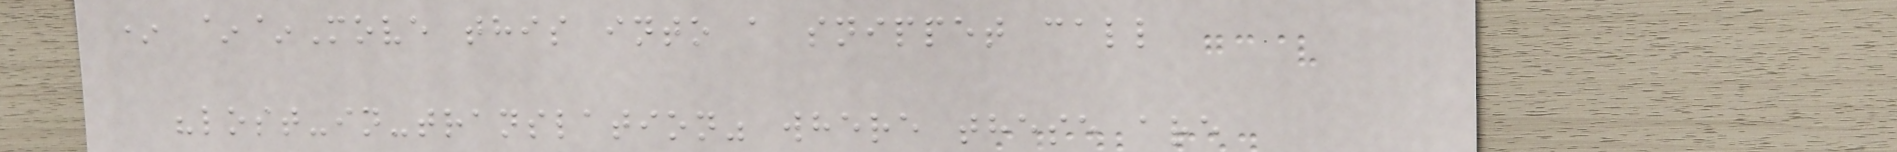* ~~Move this into a snippet call
"lost-in-translation" where these are
